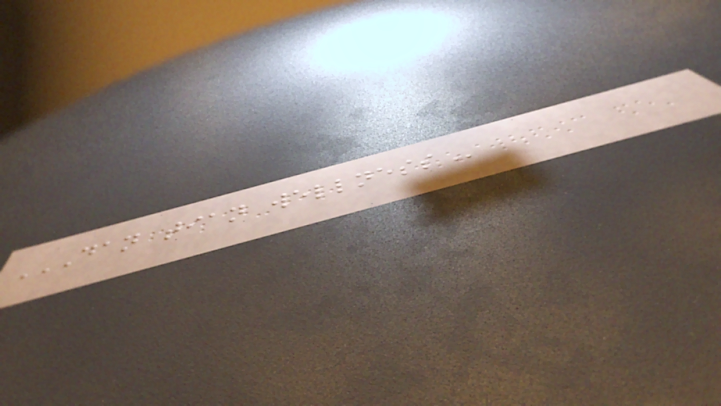DAN TIAN WELLNESS
